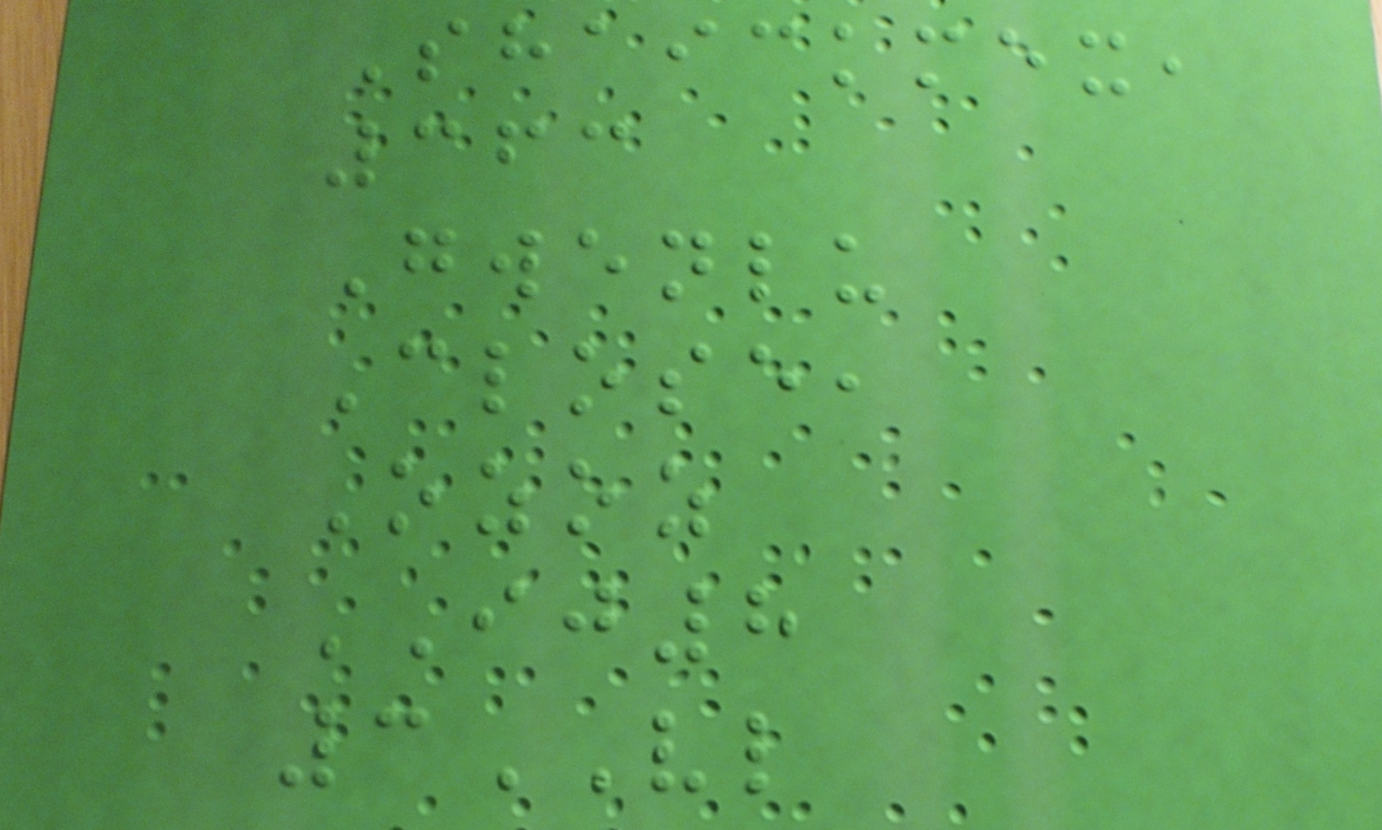Shaickmex,
363
Gwenlu
Close,
Ozoz
IJ8
3VL
